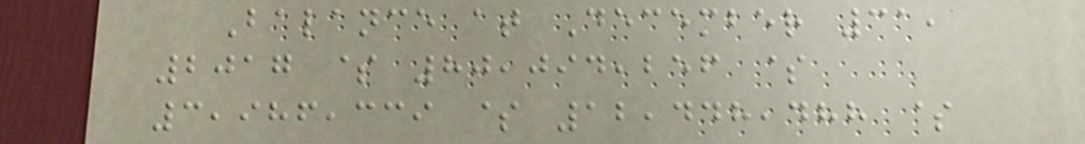Balance at December 31,
2017 $ 80,094,256 $
3,986,339 $ 12,448,488 $
